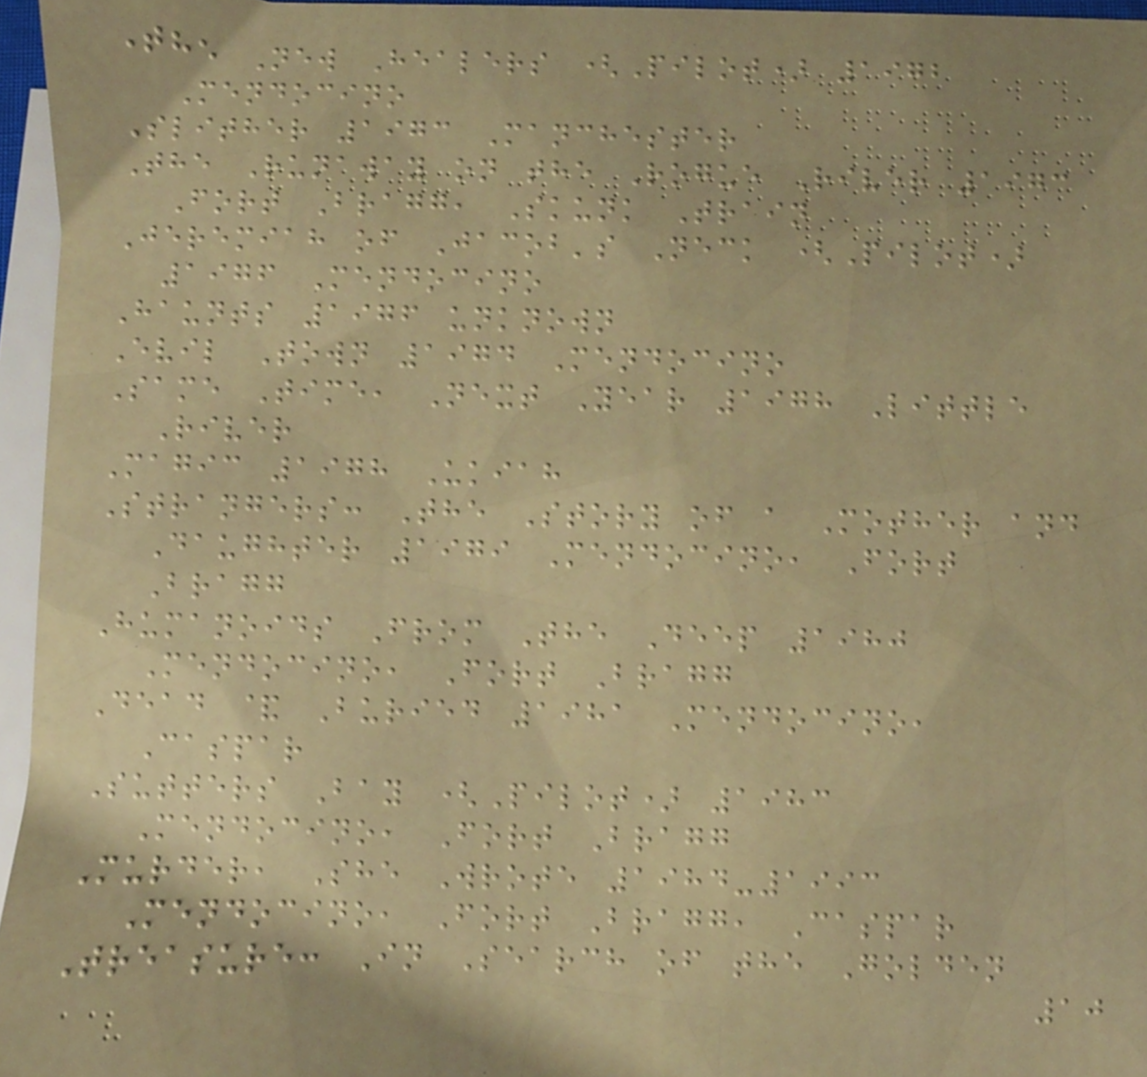The New Healers (Pilot) 1972
Mendocino
Slither 1973 Manchester
The Runaway on the Rogue River 1973
Fort Bragg, Skunk Train
Jeremiah of Jacob's Neck (Pilot)
1976 Mendocino
Haunts 1976 unknown
Evil Town 1974 Mendocino
Same Time, Next Year 1978 Little
River
Magic 1978 Ukiah
Strangers: The Story of a Mother and
Daughter 1979 Mendocino, Fort
Bragg
Humanoids From The Deep 1980
Mendocino, Fort Bragg
Dead & Buried 1981 Mendocino,
Caspar
Sutters Bay (Pilot) 1983
Mendocino, Fort Bragg
Murder, She Wrote 1984-1993
Mendocino, Fort Bragg, Caspar
Treasure: In Search of the Golden
10
